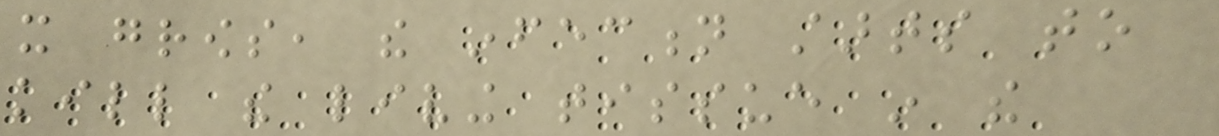it grows, the infection starts to
kill the living tissue in the
